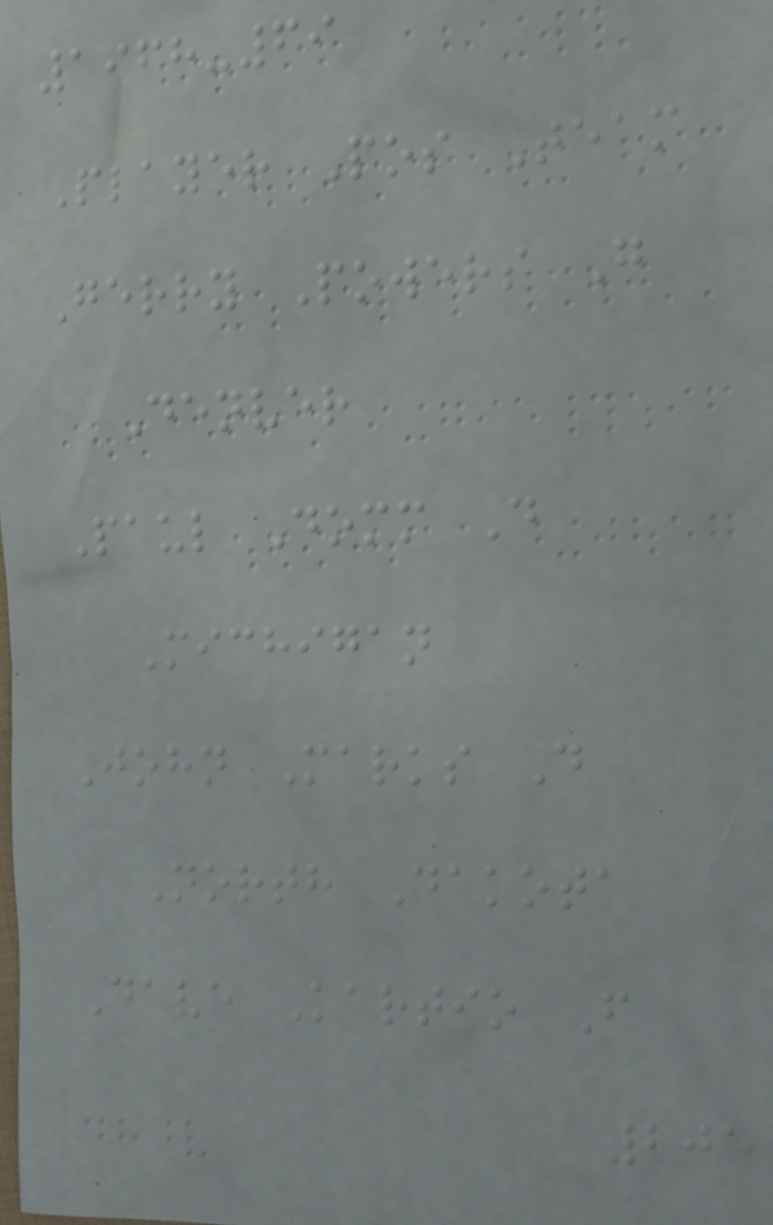1968-69
Player Pos Team
Gerry Powers G
Denver
Paul Domm D
Michigan
John Marks D
North Dakota
Dave Kartio F
205
